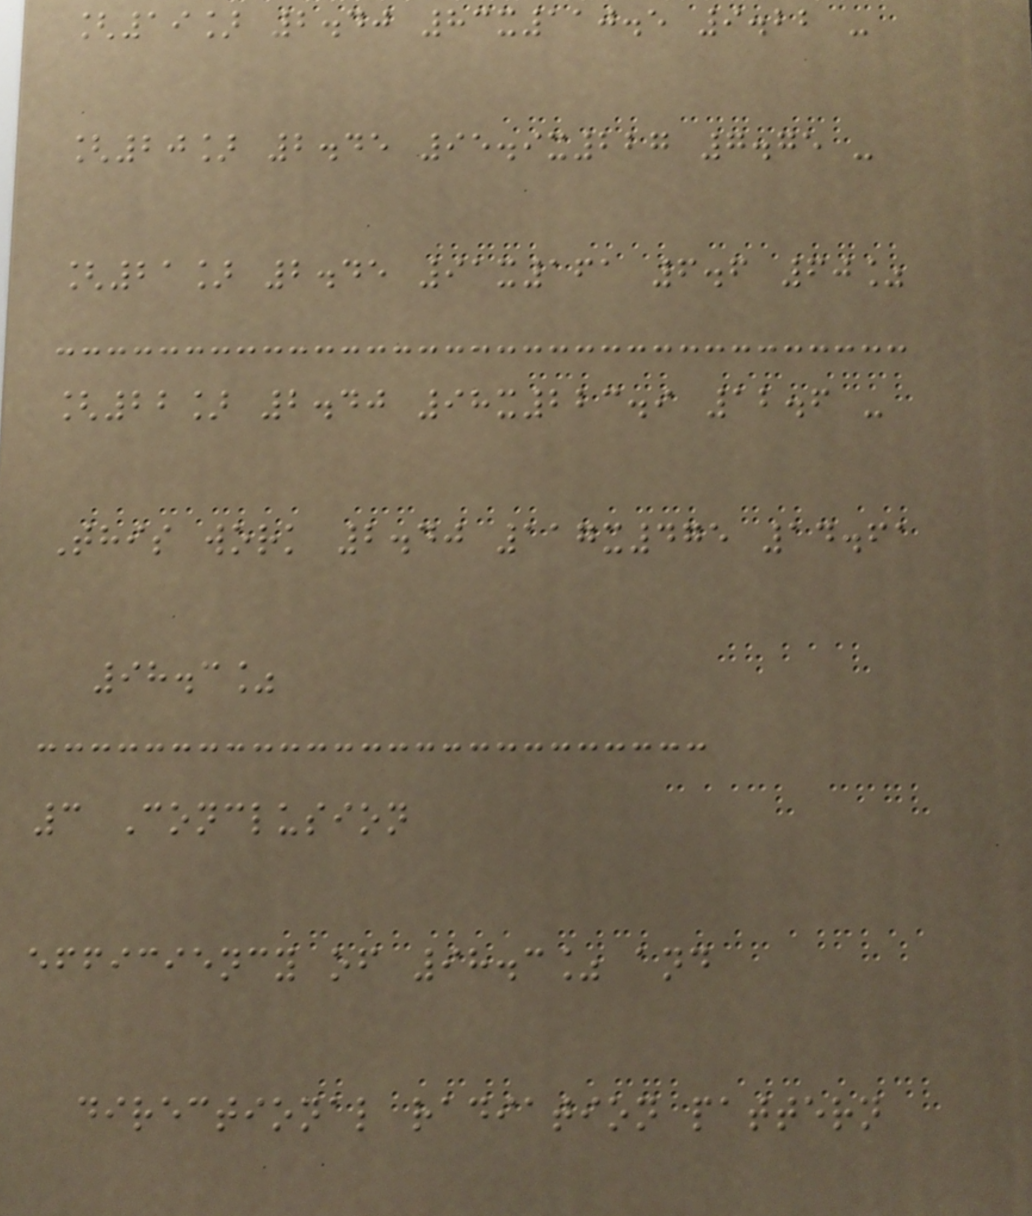[19] 2.40 83x110.5 9.22 -
[20] 2.45 95.9x227 7.75 -
[21] 2.45 91x161 6.6 60%
[22] 2.40 98x223.9 12.6 -
This work 2.40 117x475 14.61
98.3%
3 Conclusion
efficiency of 98.3% and
directional radiation pattern
